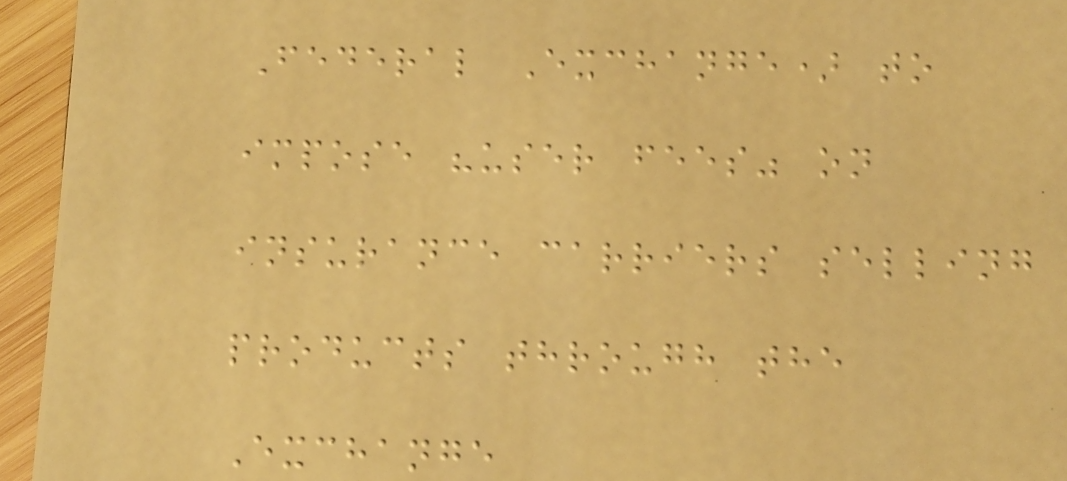Federal Exchange) to
impose "user fees" on
insurance carriers selling
products through the
Exchange
